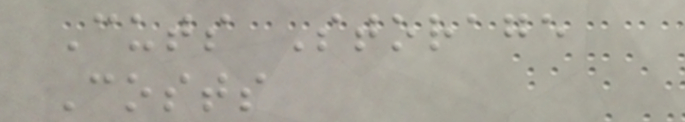Cuts Storage
Costs
